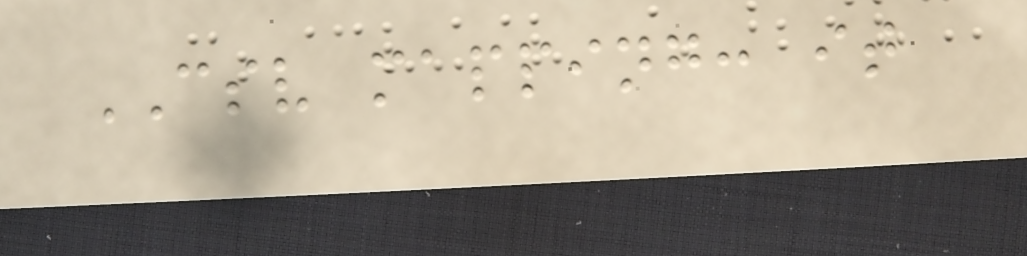CSV mapping: it
